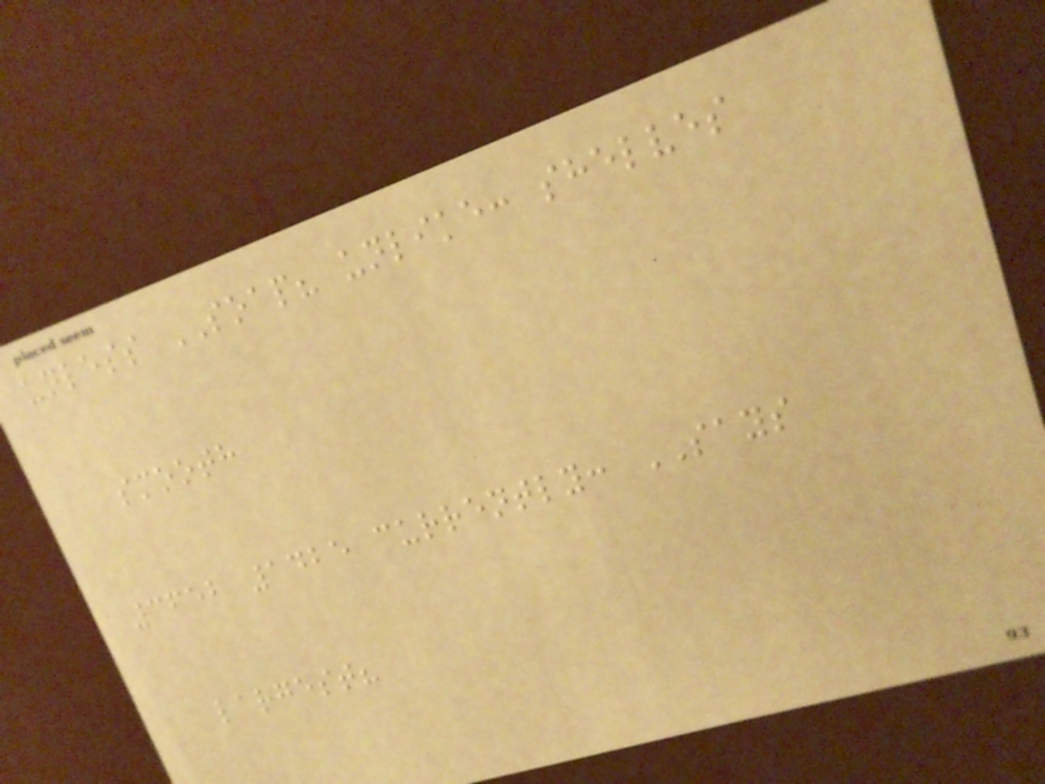unless SOAP? unlike: shelves
smooth
3652 1425 currently: SAYS
largest?
